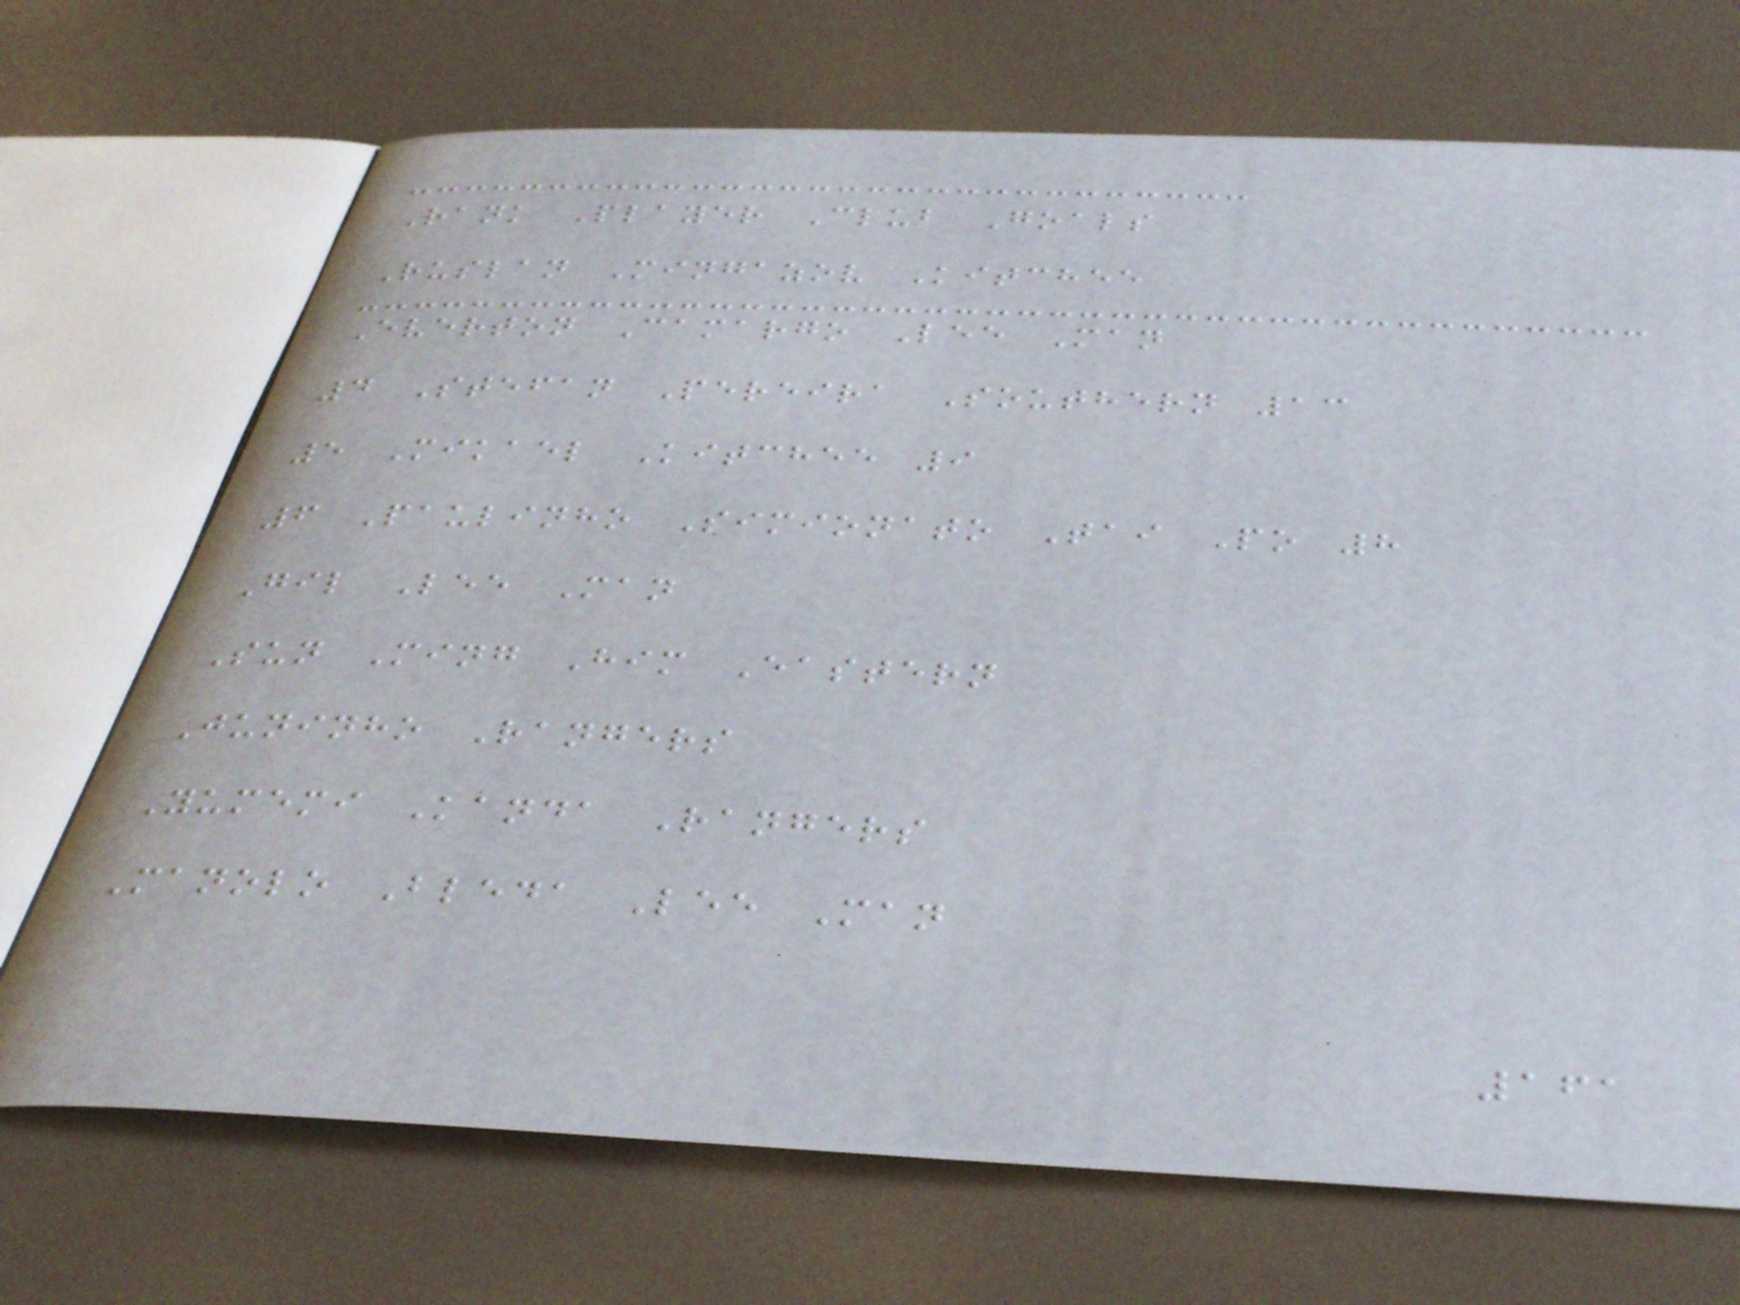Rank Player Club Goals
Ruslan Mingazov Kitchee
Everton Camargo Lee Man
4 Stefan Pereira Southern 13
5 Mikael Kitchee 9
6 Paulinho Simionato Tai Po 8
Gil Lee Man
Sun Ming Him Eastern
Juninho Rangers
Yumemi Kanda Rangers
Manolo Bleda Lee Man
161
